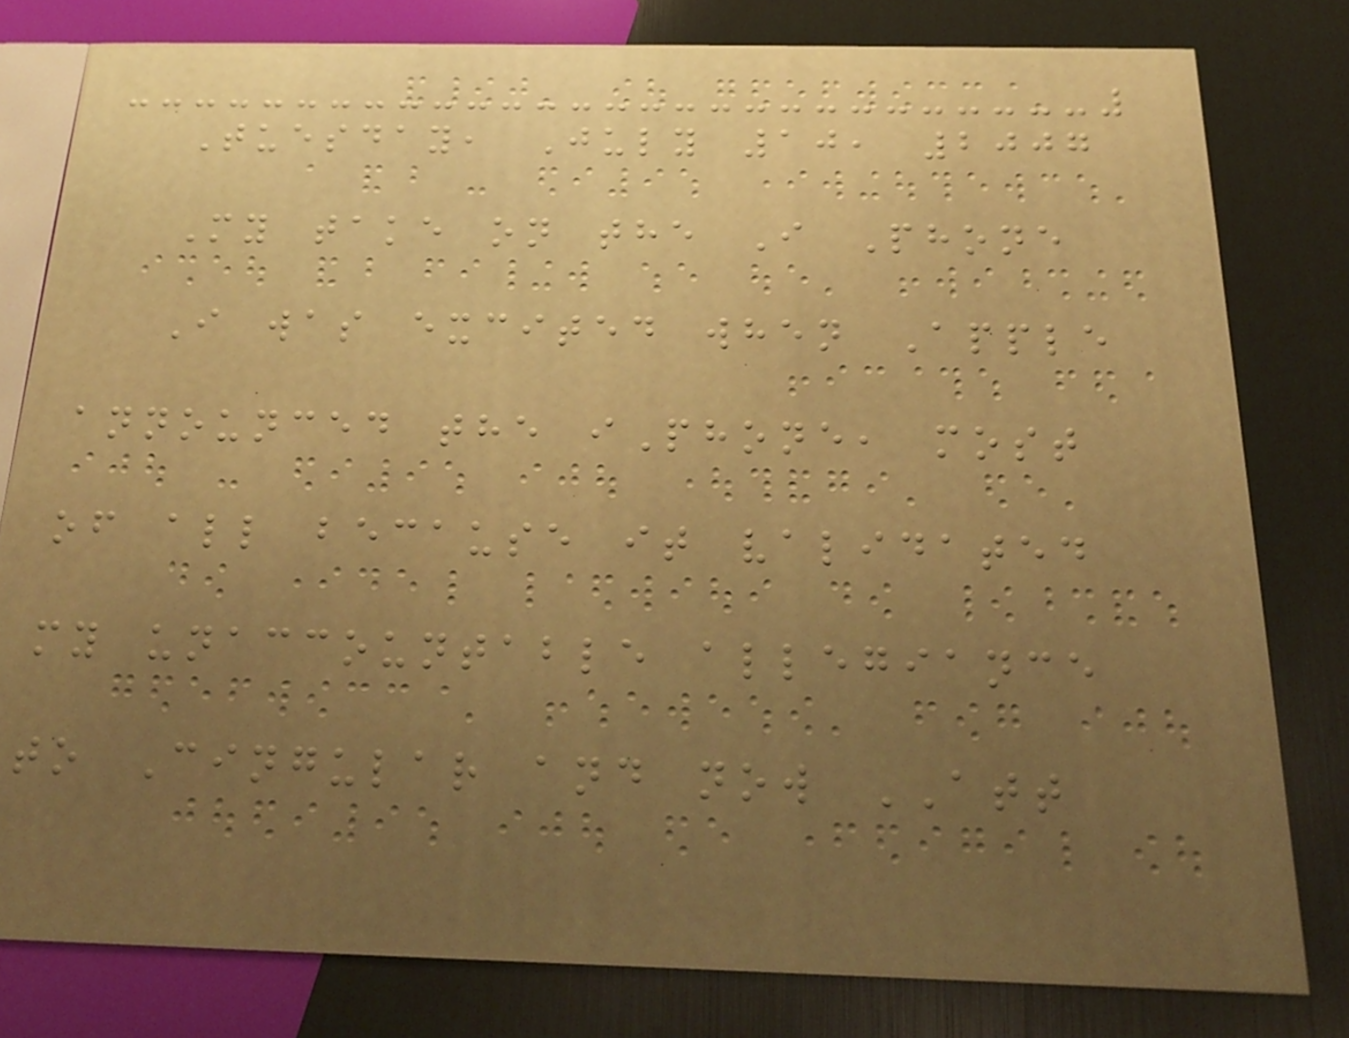Tuesday, July 10, 2007
My take on the I Phone
I was excited when Apple
announced the iPhone, most
of all because it validated
my unaccountable allegiance
to Cingular and now ATT
